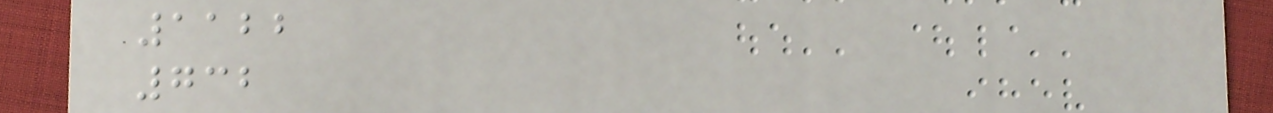1122
732
